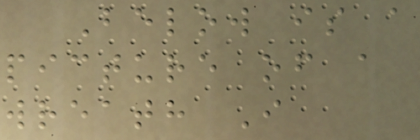Below is a
picture of a
wreath I
